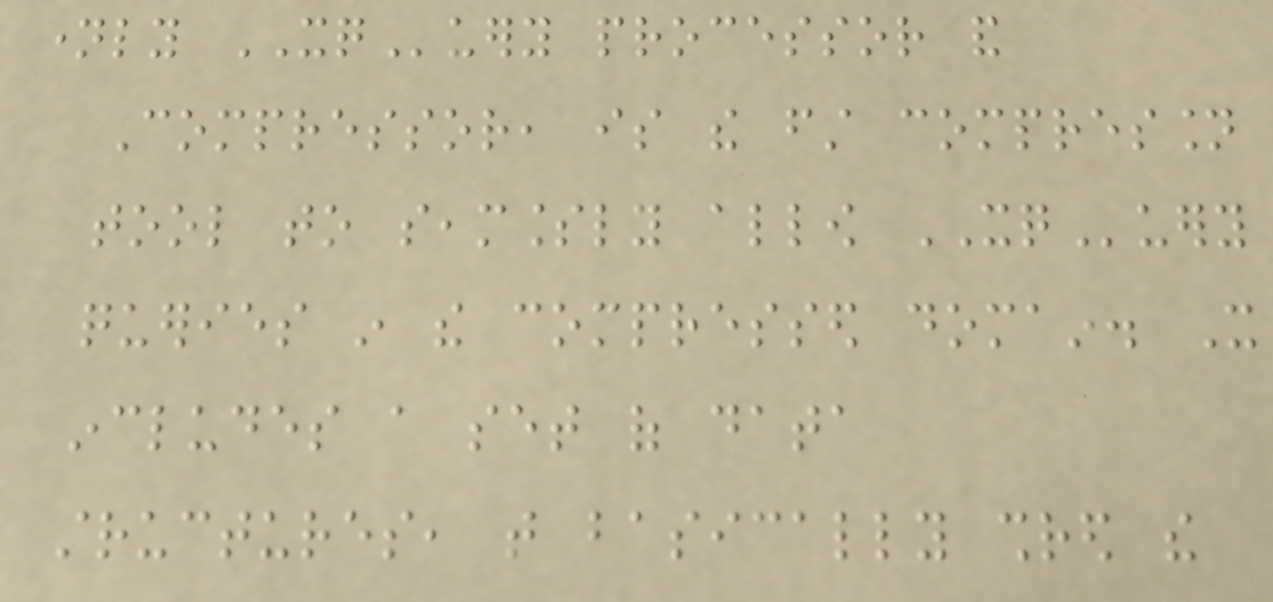namely XQuery processor and
Compressor, is the first compression
tool to seamlessly allow XQuery
queries in the compressed domain. It
includes a set of data
structures, that basically shred the
